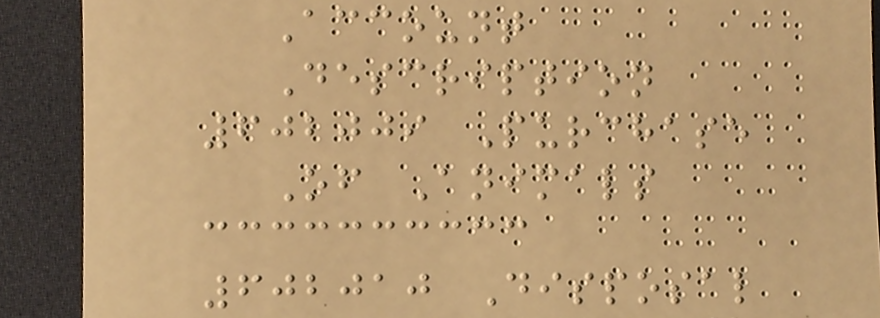Account
Description
602009 Purchase
Of Animals
602010 Disposal
